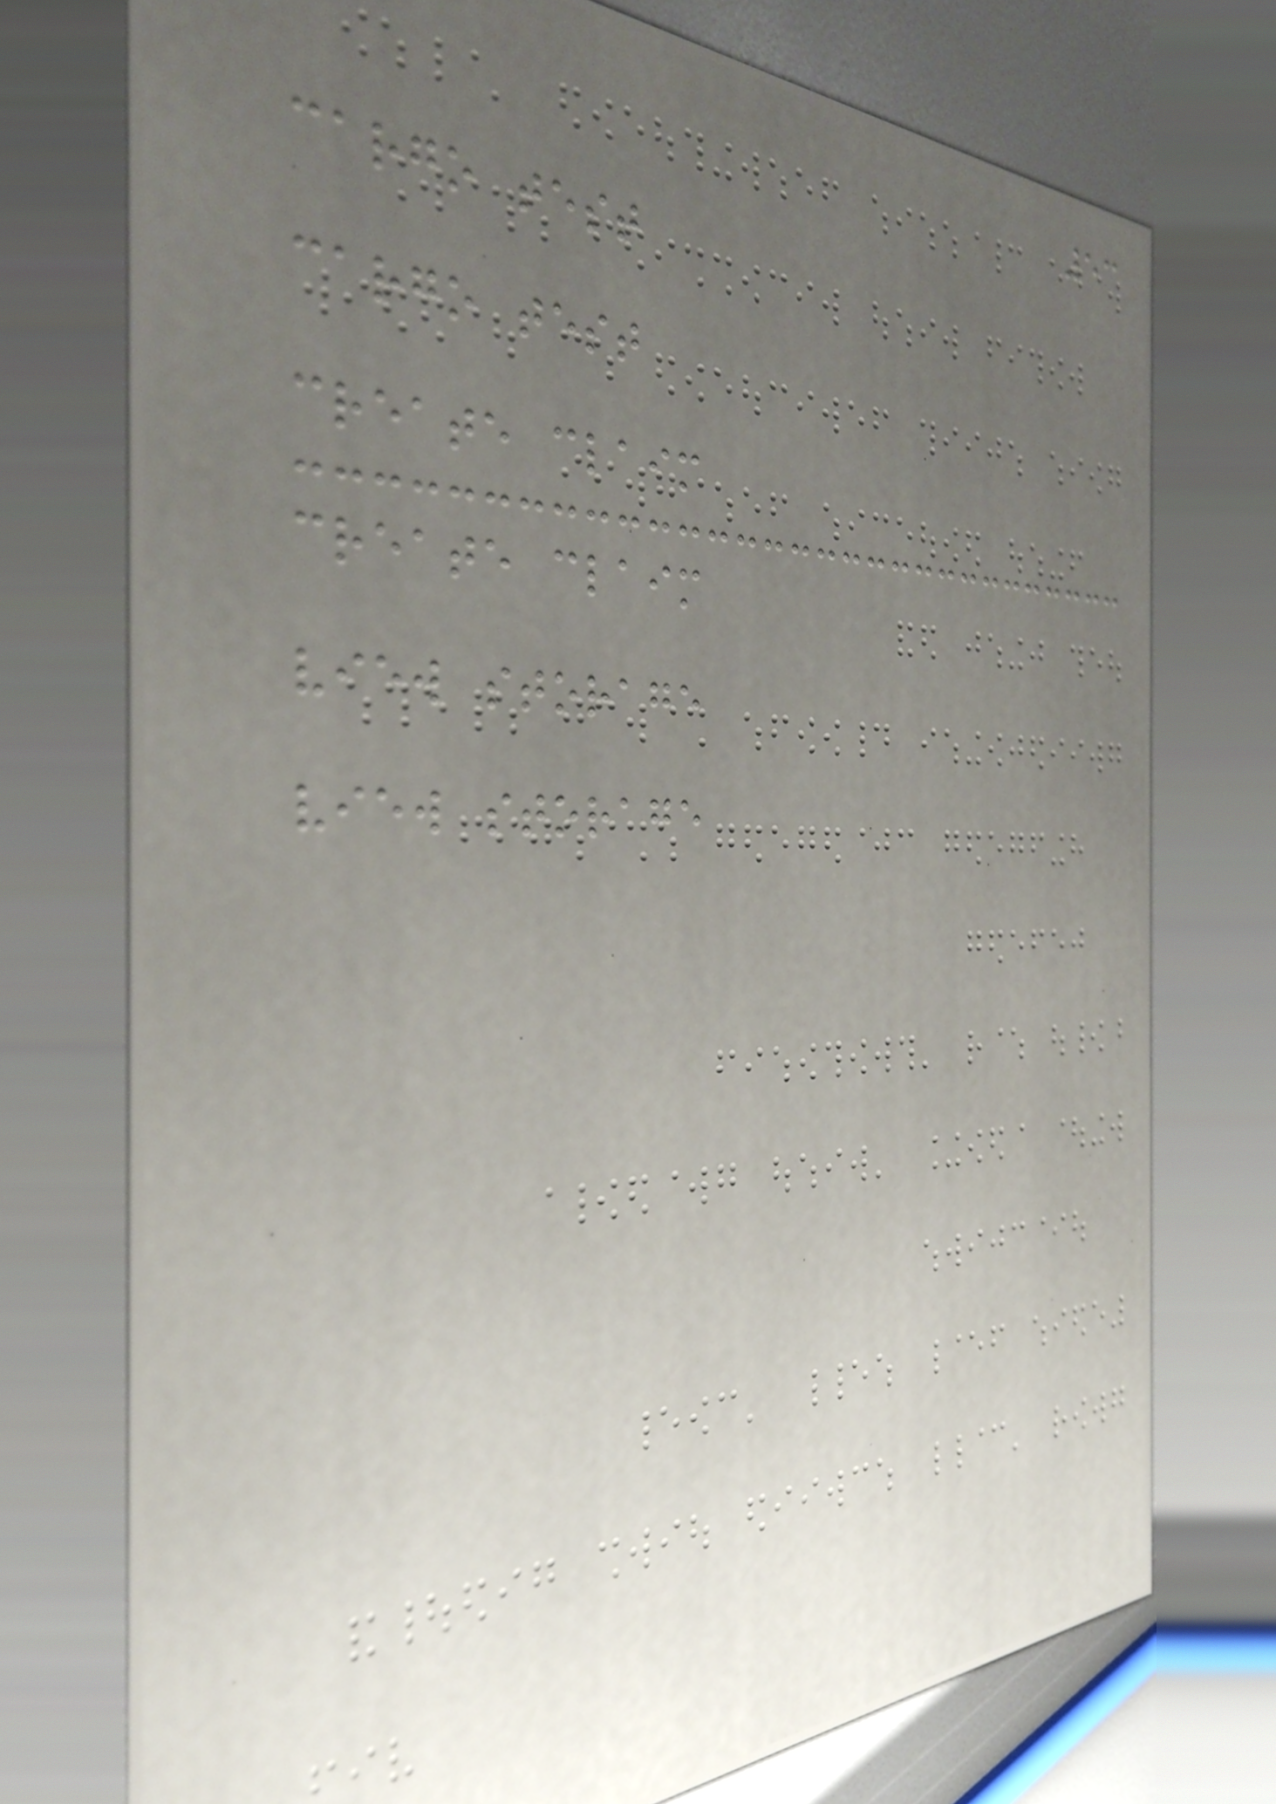53
cargo test
cargo test
create claim
create claim
view storage
view storage
